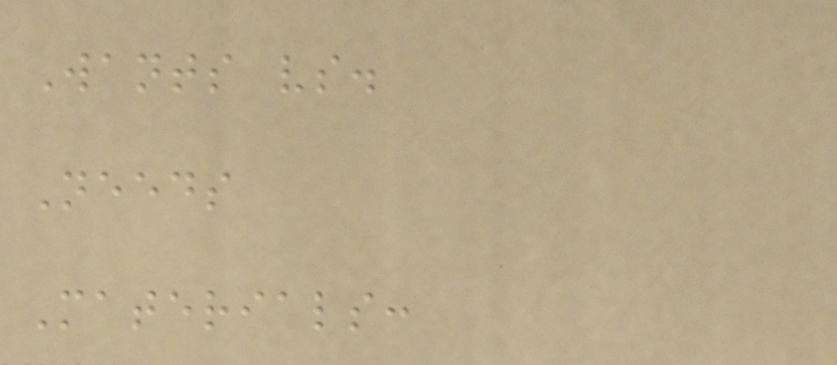Wants vs.
Needs
Materials:
